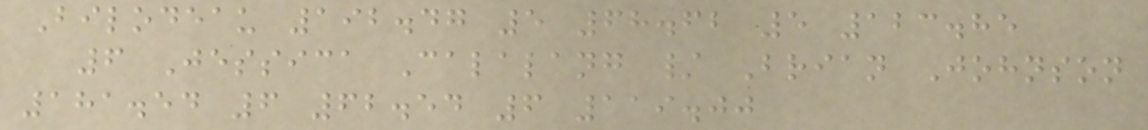Bilodeau 192.47 5 68.62 5 123.85
6 Jessica Calalang / Brian Johnson
181.54 6 62.54 6 119.00
